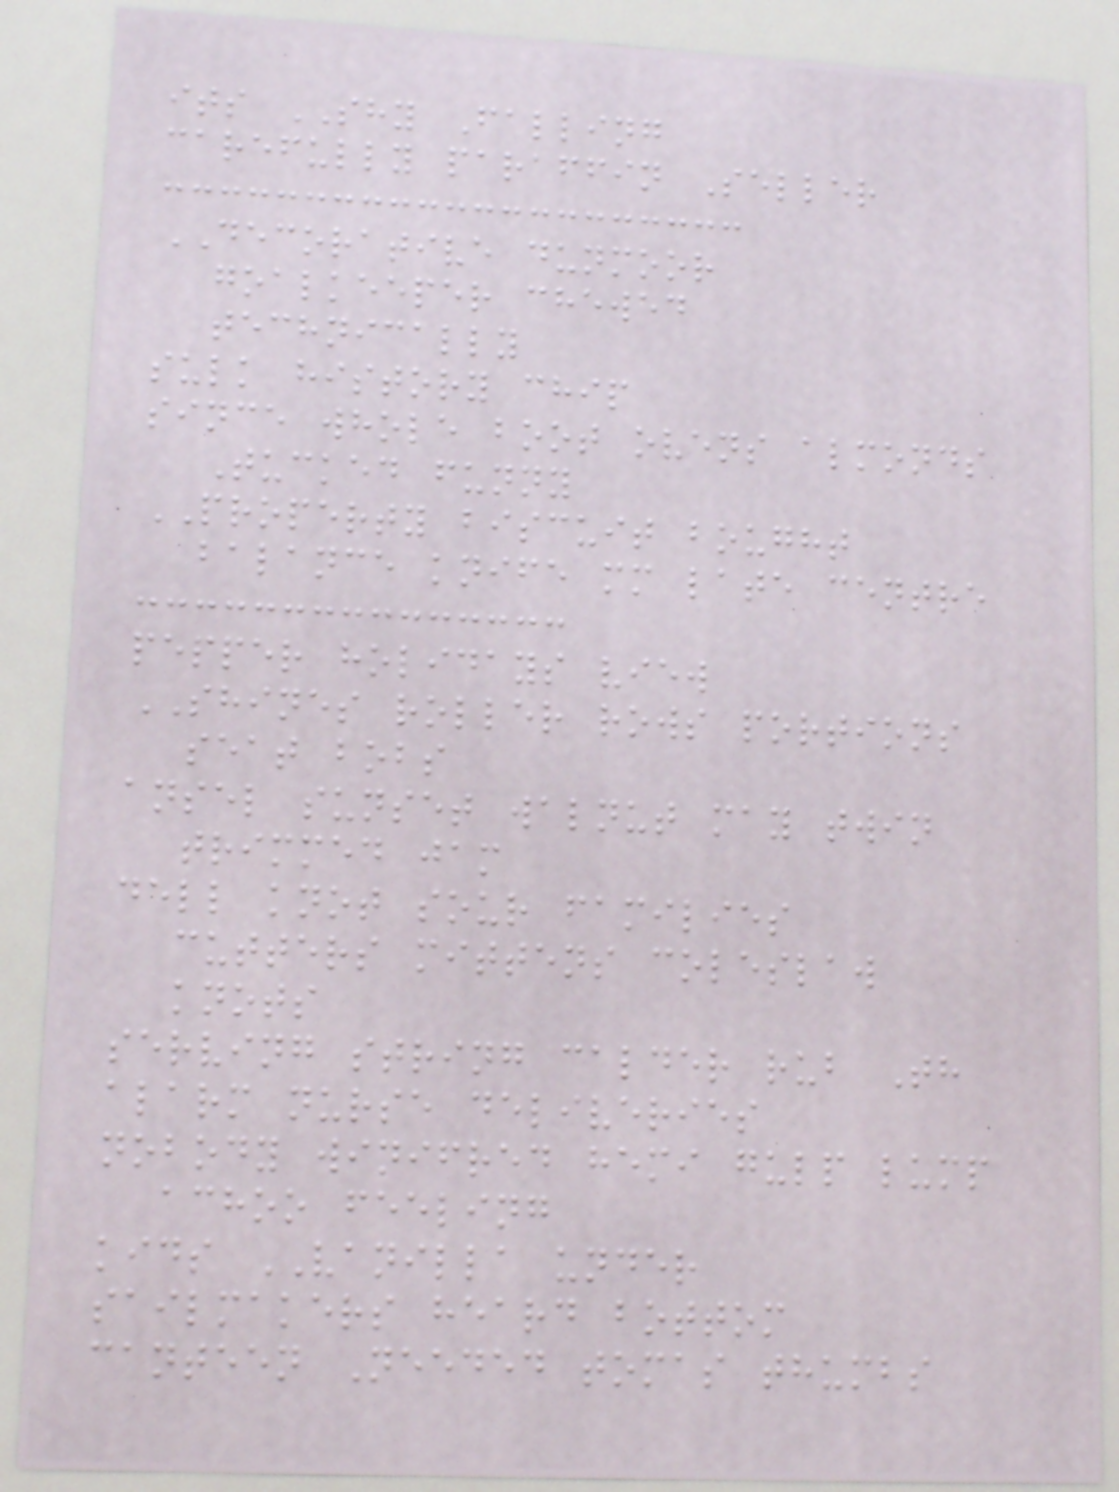its SHY Falling
carefully paraffin Seller
DECORATIVE dunmoor
goalkeeper chewed
technically
sulk history chip
since whole boot ovens almonds
Tucked funny
PROPERTY biscuit bought
balance knife mm late centre
pepper holidays view
SHINES roller rows portions
seat bobs
ansel sunset walnut may twin
trimmed jam
dell knot sour families
cutters mittens coleslaw
knots
serving string calder rub Th
alarm nurse deliveries
nobody winifred hemi gulp lump
achoo feeling
kids VANILLA under
sailmakers heard bottom
canteen Needed tomas thumbs
